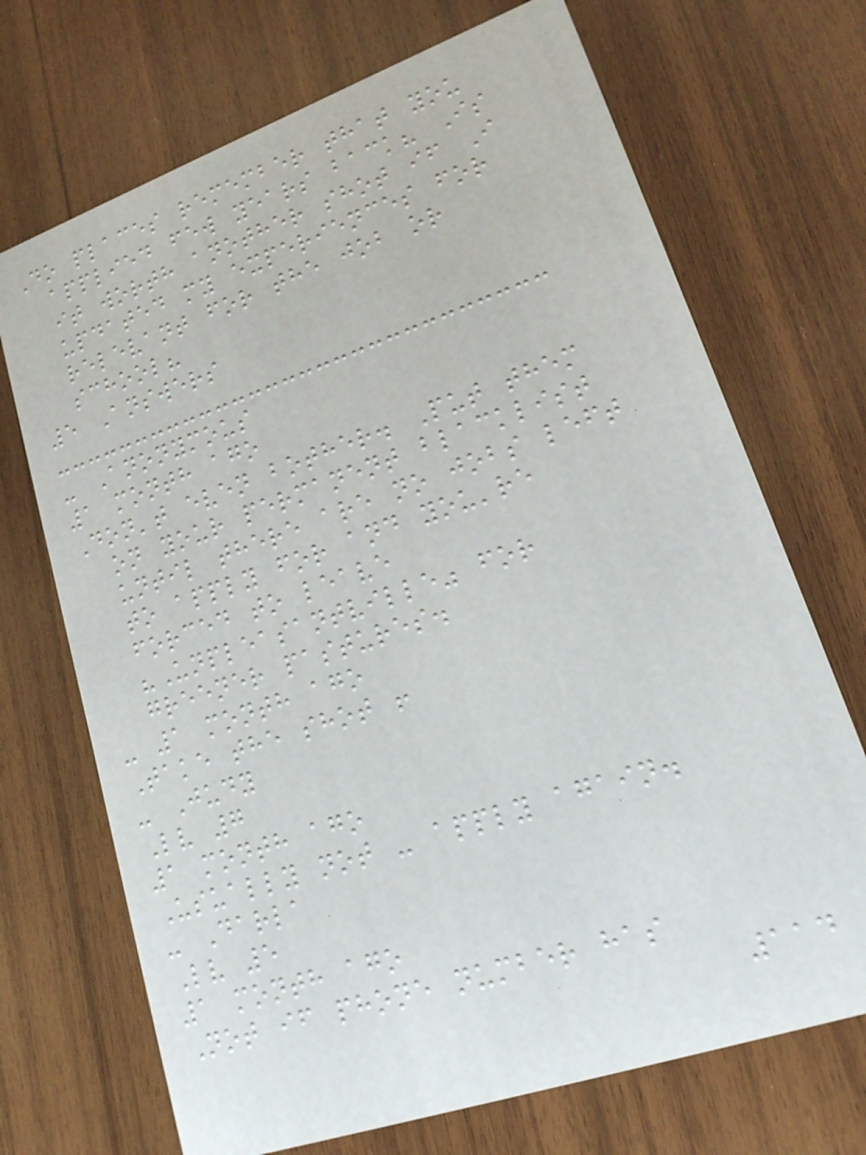Do places remember that you
applied few years back? Is
it worth another shot if I
updated my experiences for
relevant for the job or
school?
5 Answers
- Anonymous
1 month ago
Don't even bother. Put them
on your permanent blacklist
until there are no jobs left
to apply for and you're
forced to leave
"Unpleasantville" for
greener pastures.
- 1 month ago
Take the shot !
- Judy
Lv 7
1 month ago
Usually not - apply again.
- Darla
Lv 5
1 month ago
Not if phone number has
114
